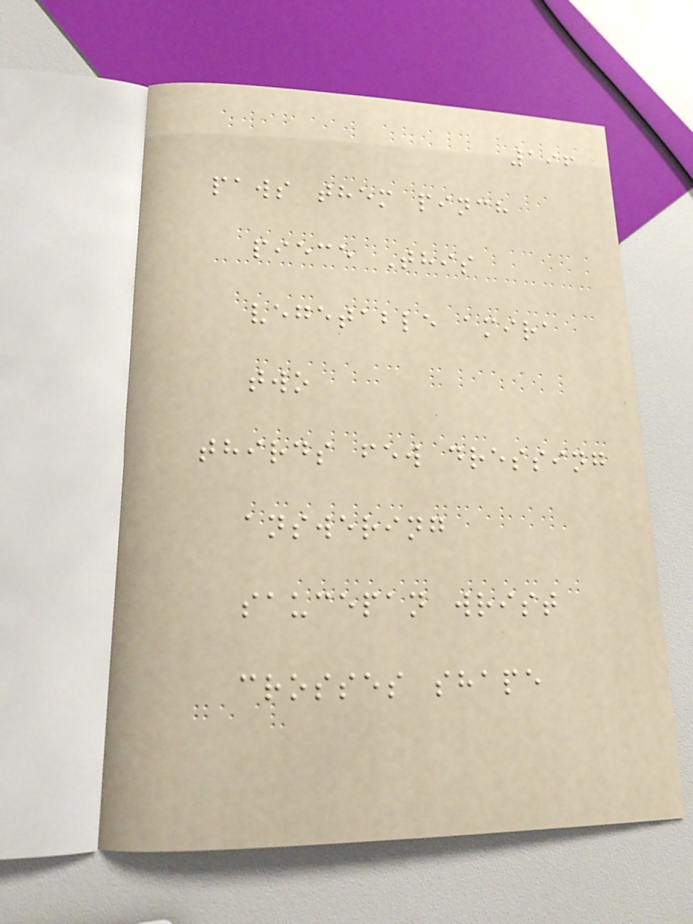196
paws them pinch
piece This
vegetable amira
two
thirds few dressing
answering
saucepan wrist
crosses shape
